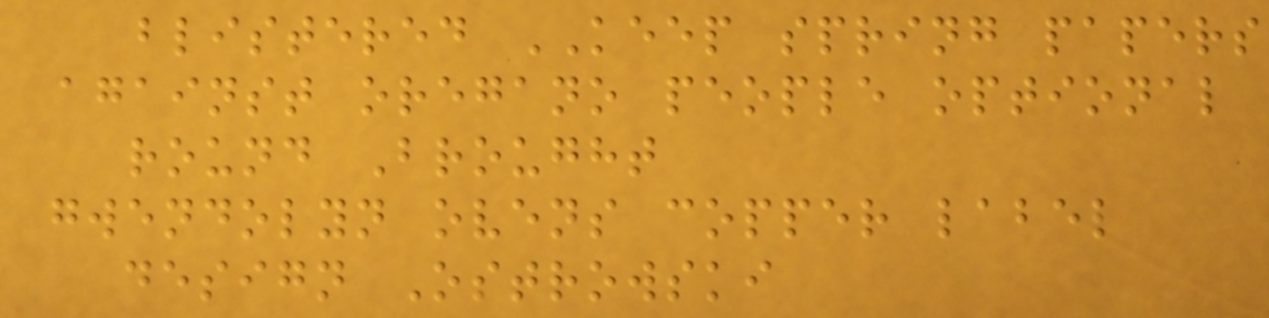blistered KEEP spring papers
against oregano people optional
round Brought
gwendolyn ovens copper label
design Ostrowski
